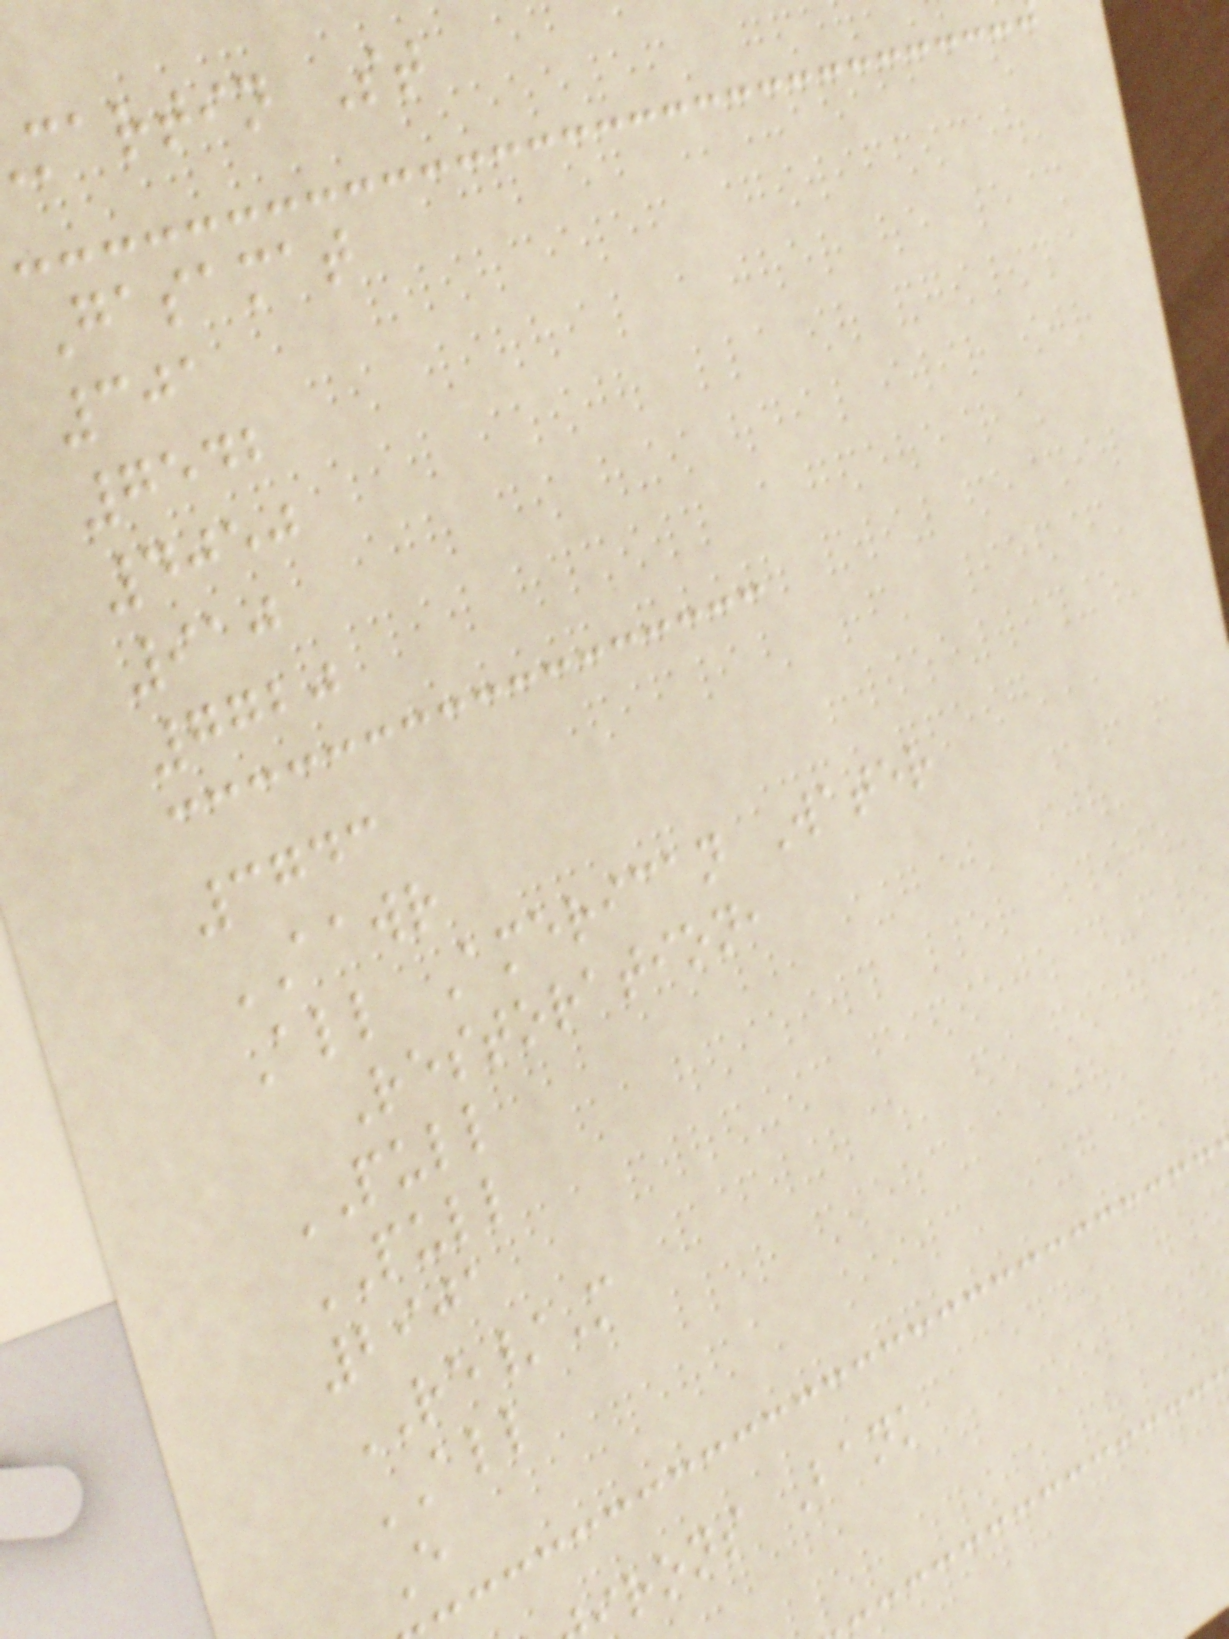martin St
Gasamat
301
7542
4050
910
7720
3743
AAWR
All American Water
Restoration,
PULL
PULL
2901
RE/M
ALL
E
rons Bank
